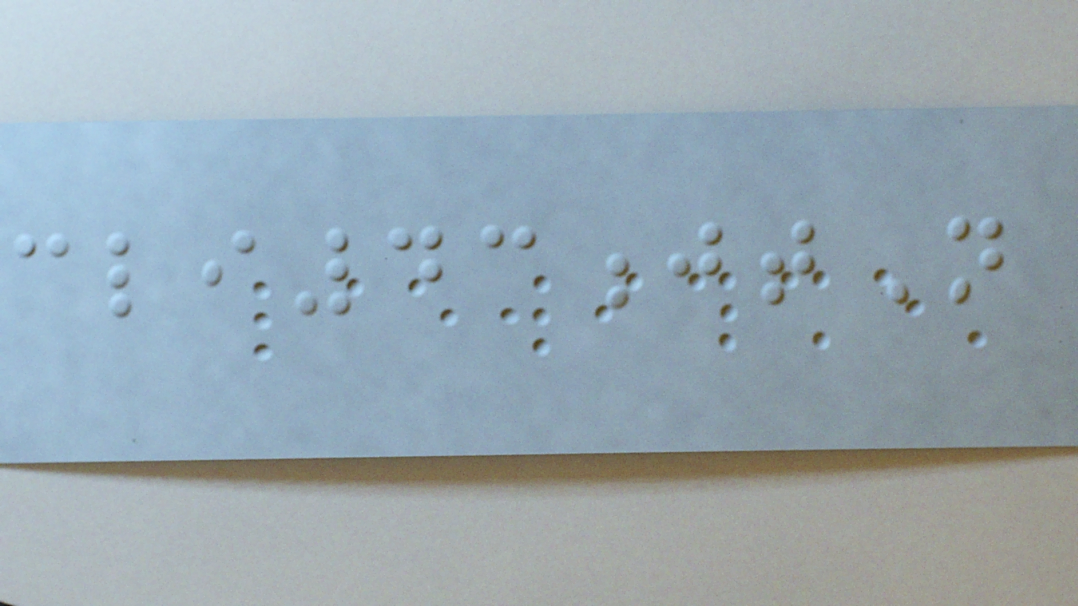cli43jtN
